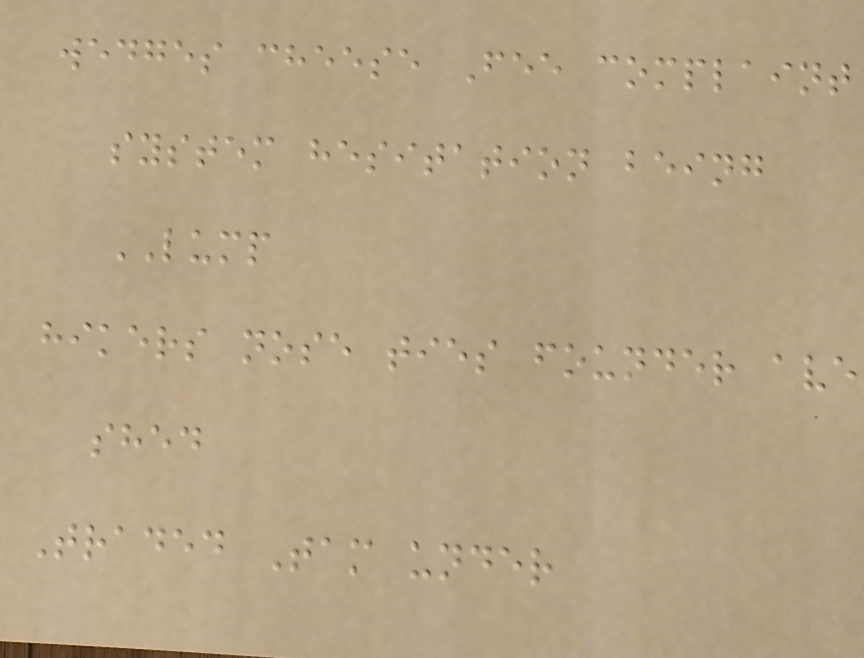wedges cheese Fee complaint
system hesitation being
LUMP
hikers nose ties founder ave
shed
Traded Tam under
